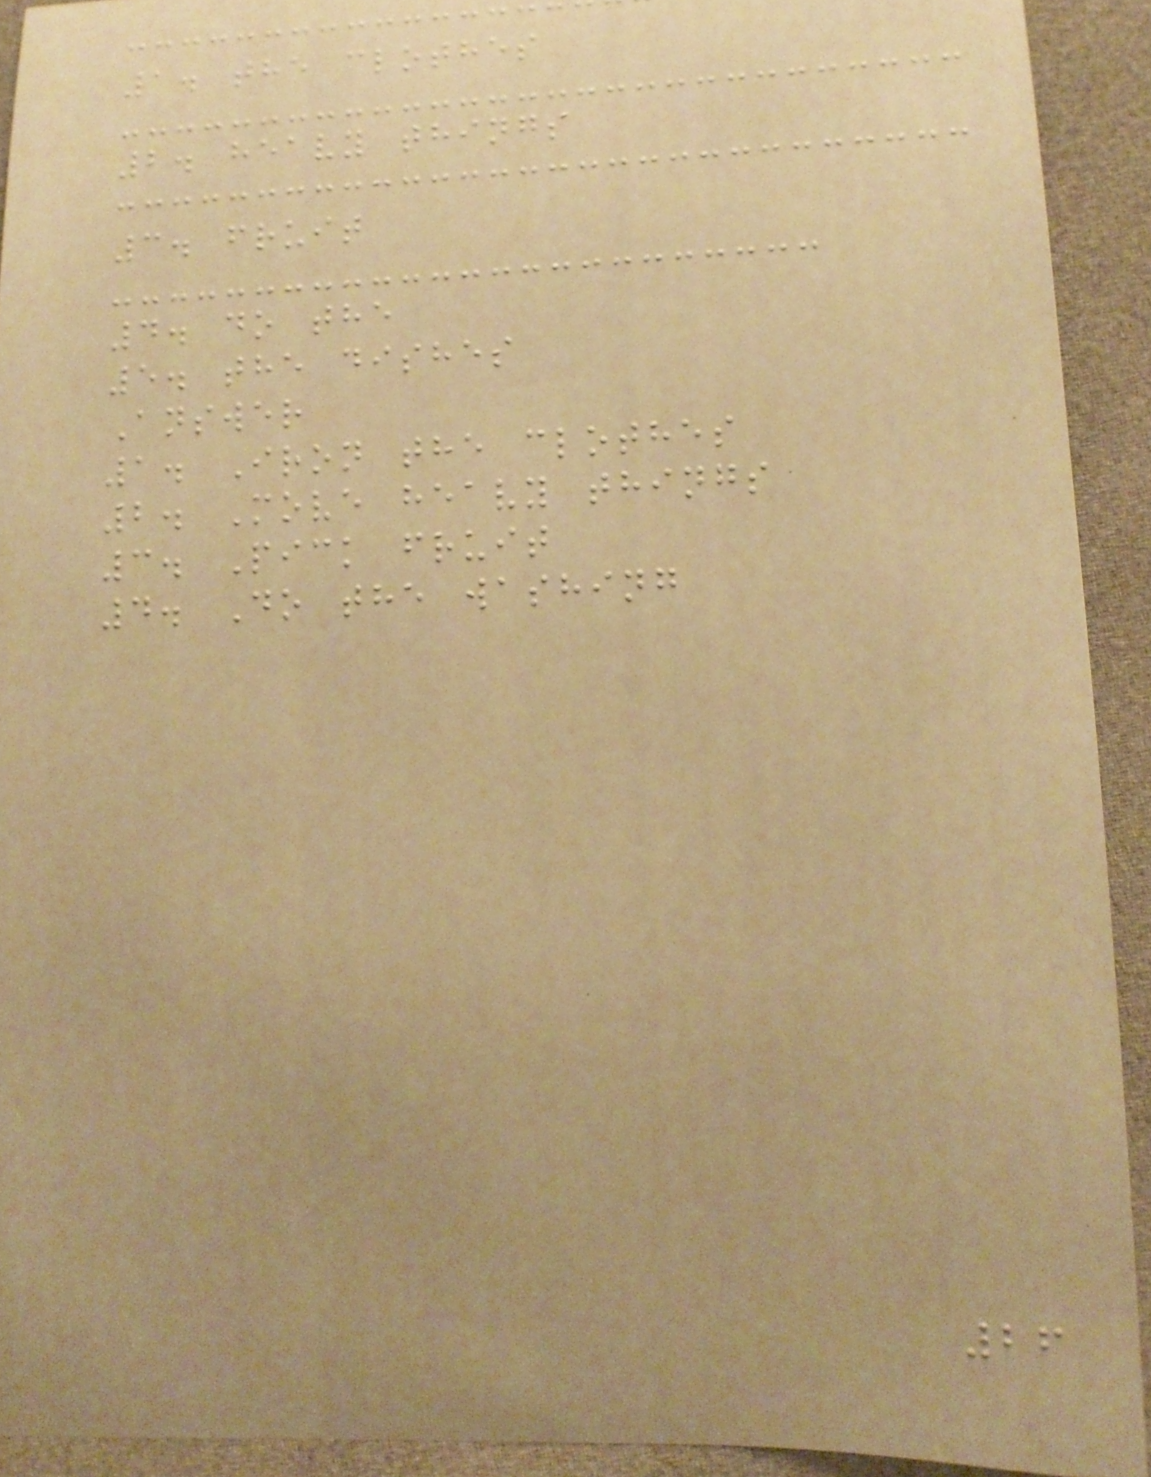1. the clothes
2. heavy things
3. fruit
4. do the
5. the dishes
Answer
1. Iron the clothes
2. Move heavy things
3. Pick fruit
4. Do the washing
26
